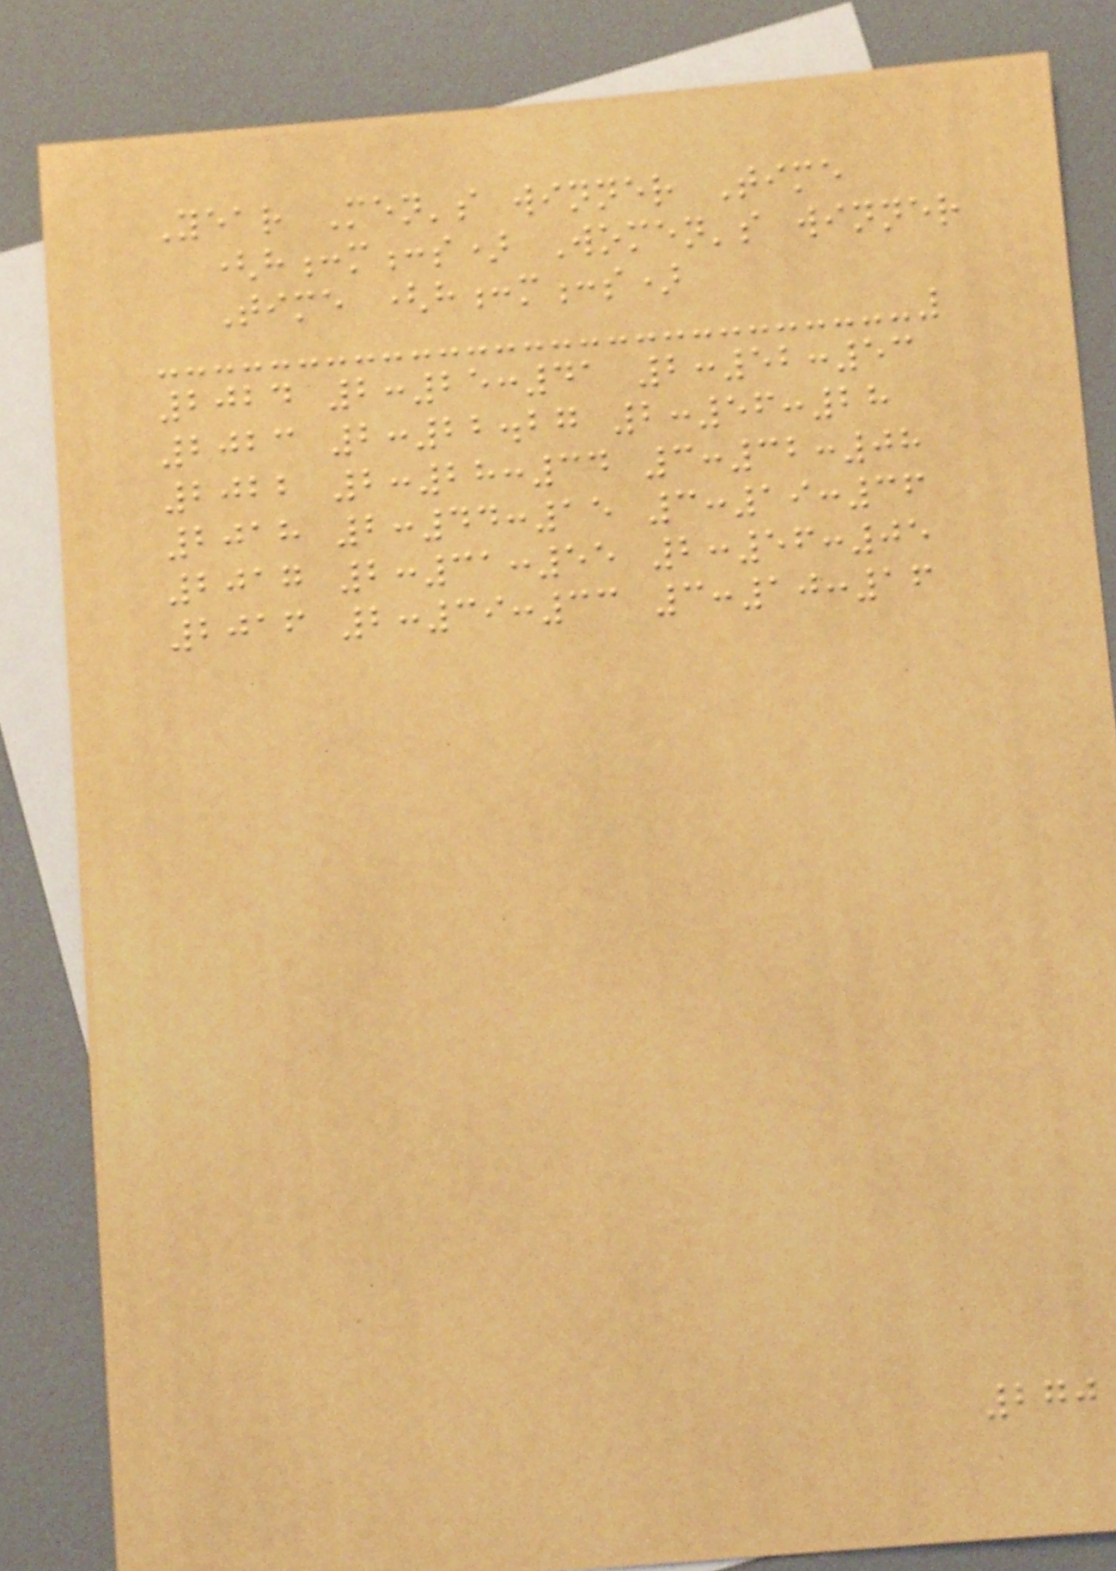Year Men's winner Time
(h:m:s) Women's winner
Time (h:m:s)
2024 2:25:41 2:52:53
2023 2:22.27 2:56:28
2022 2:28:34 3:32:08
2018 2:44:15 3:19:36
2017 2:31:55 2:56:05
2016 2:39:33 3:10:16
270
